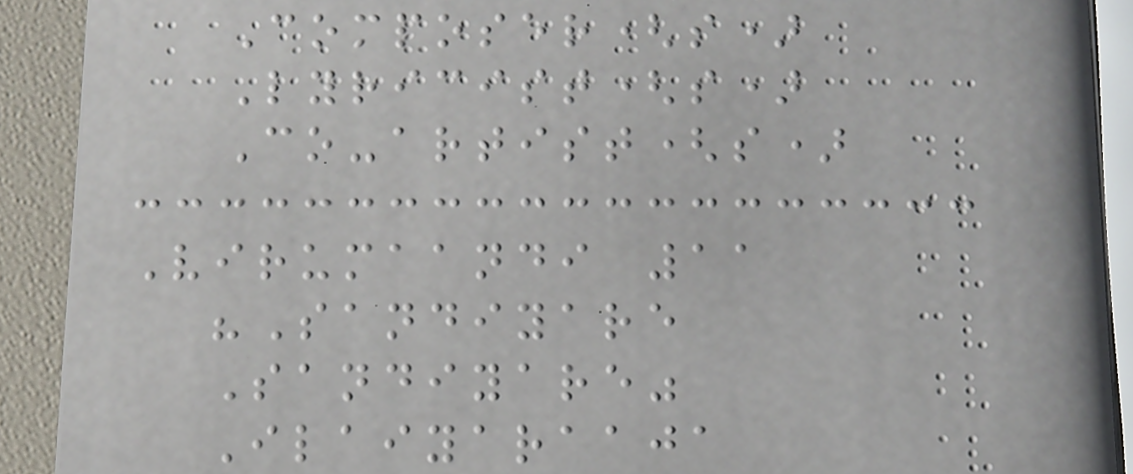Composer(s)
Lyricist(s)
Co-artist(s)
Virumaandi 11
"Sandiyare
Sandiyare"
Ilaiyaraaja
